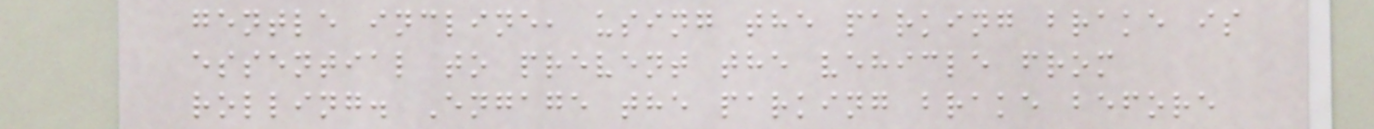gentle incline, using the parking brake is
essential to prevent the vehicle from
rolling. Engage the parking brake before
